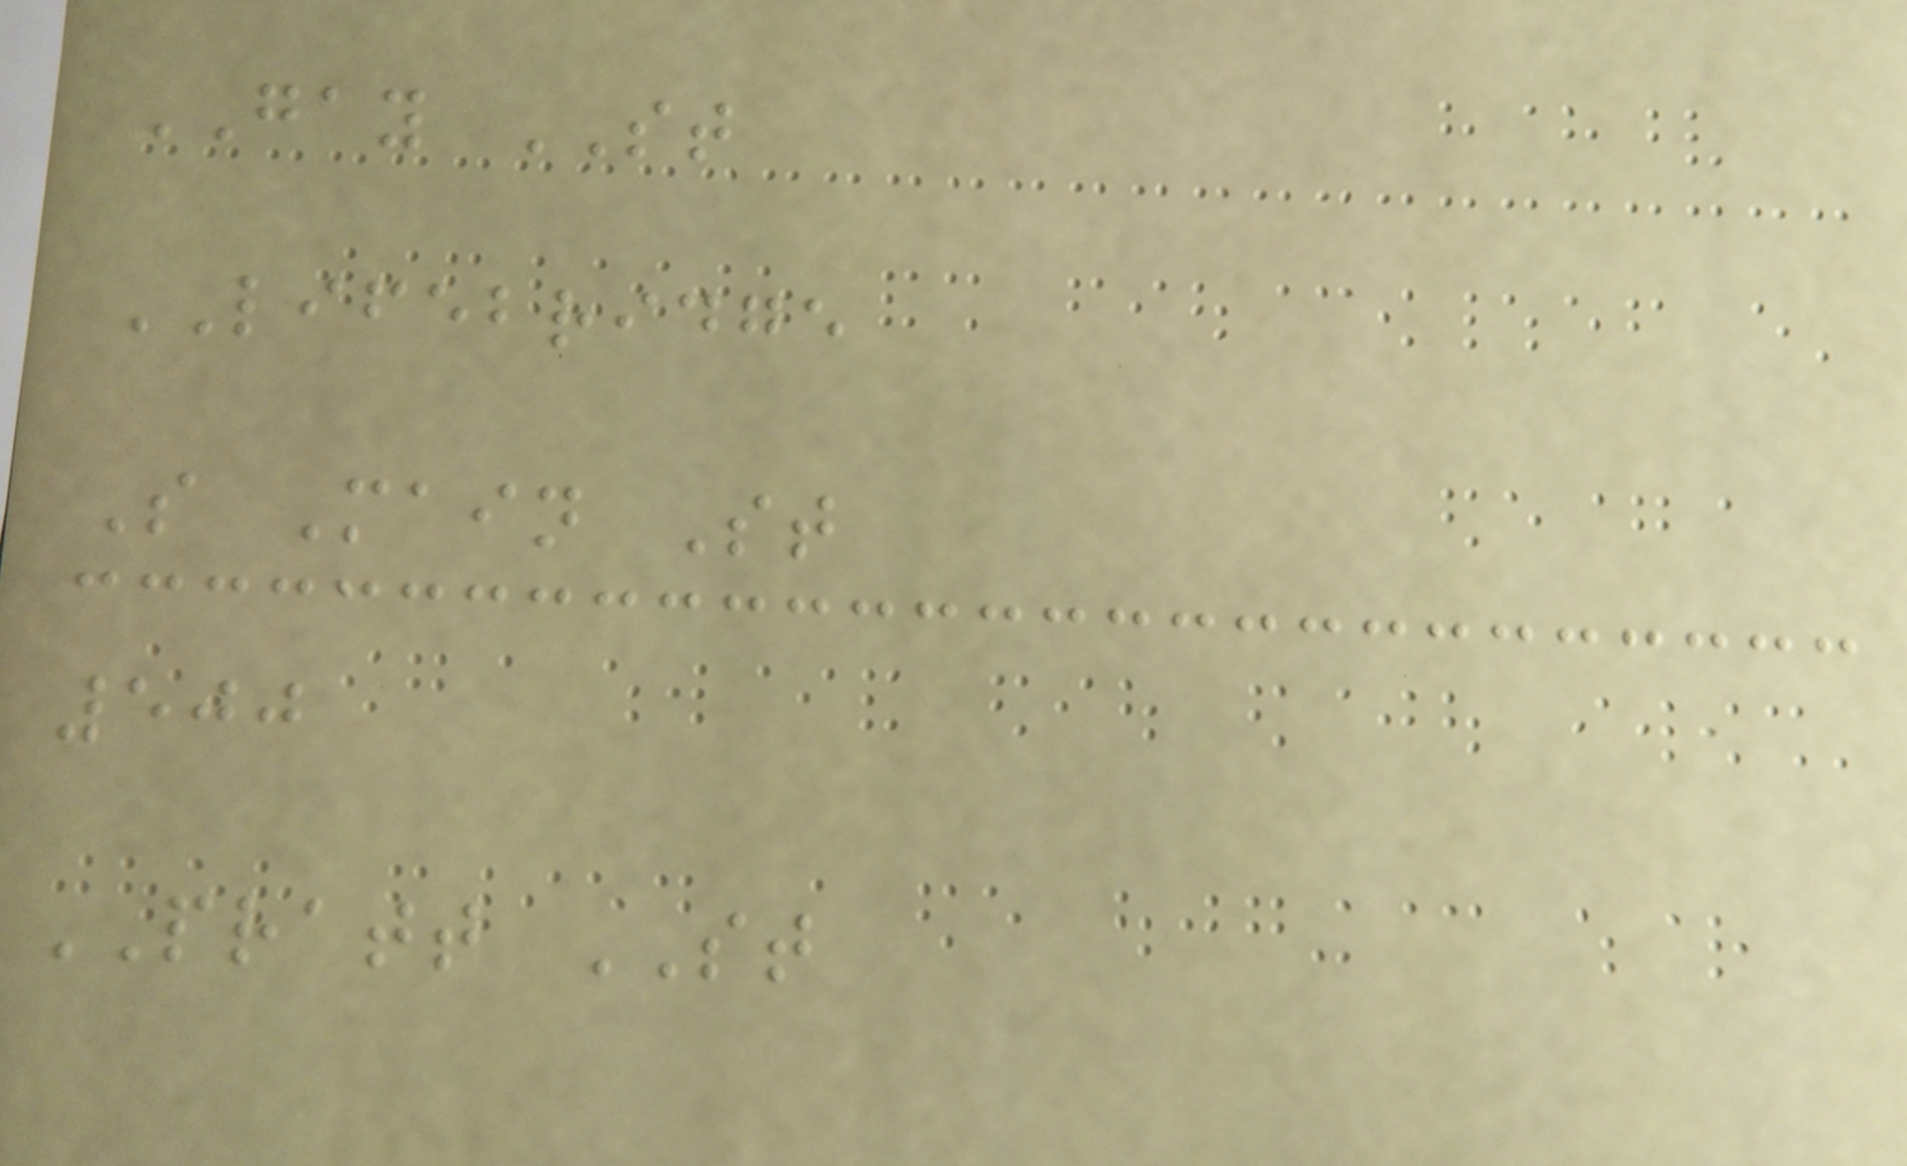GAY ST
LIFEBRIDGE
S Main St
500
PRATT ST
